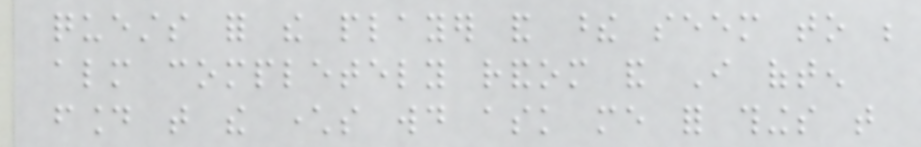quests for the player and these seem to be
almost completely random and I often
found that the characters would ask me for things that
